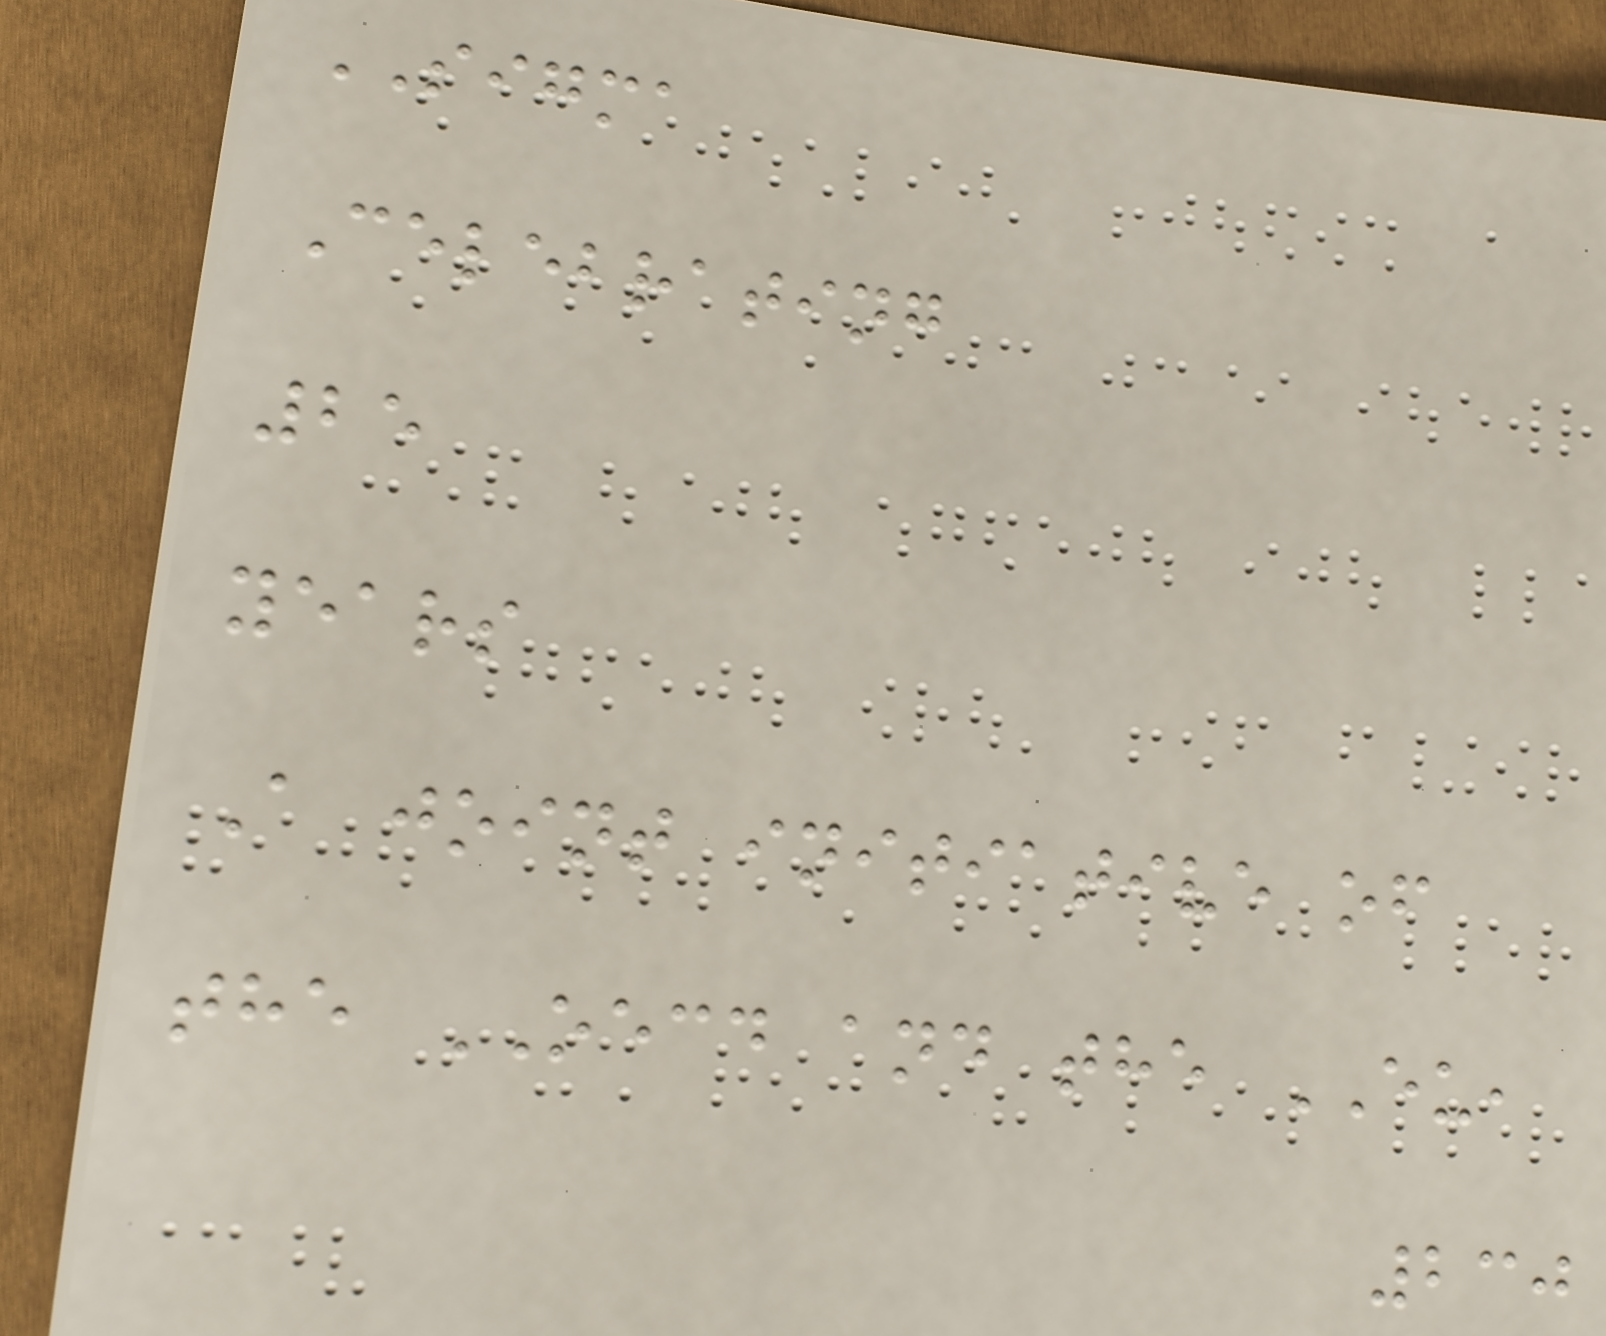SIGMA
Celebrating
25
years
A joint initiative of
the OECD and the EU,
230
